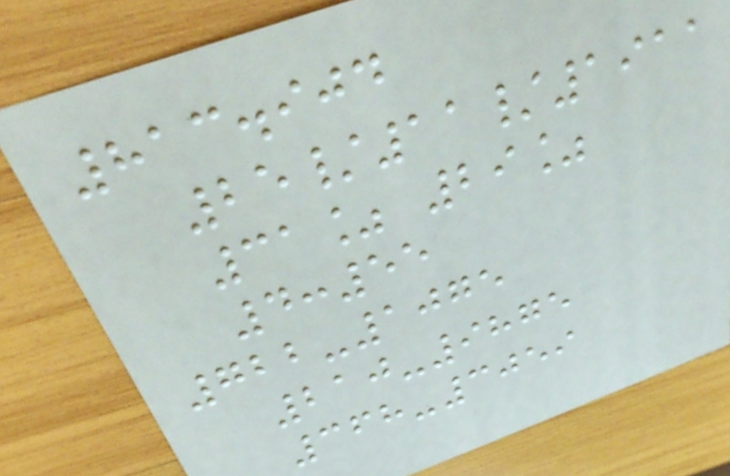813.904
25/11/1911
31% 29%
4:55
722-1075
210-9875
368-3059
